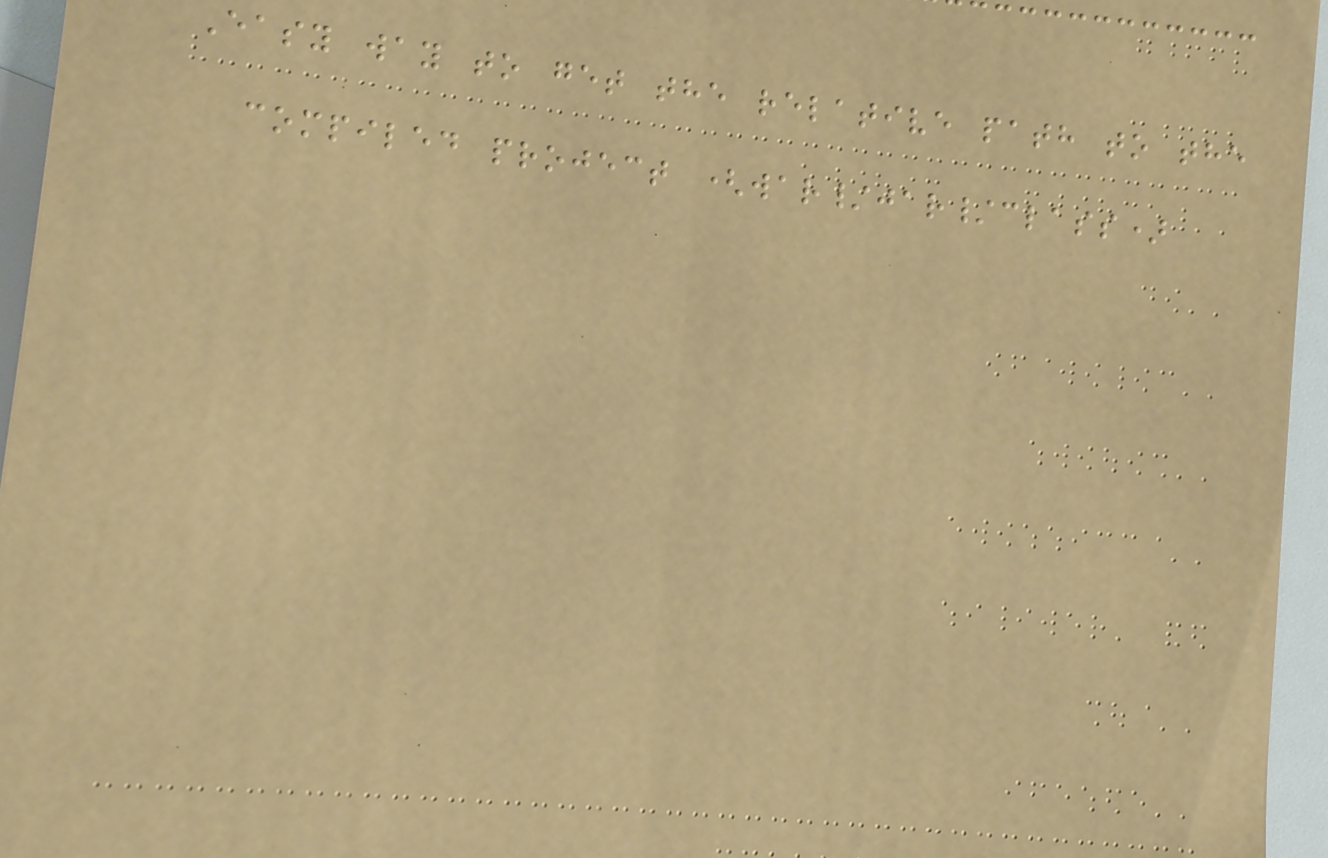Easy way to get the relative path to the
compiled project (war/jar/class)
